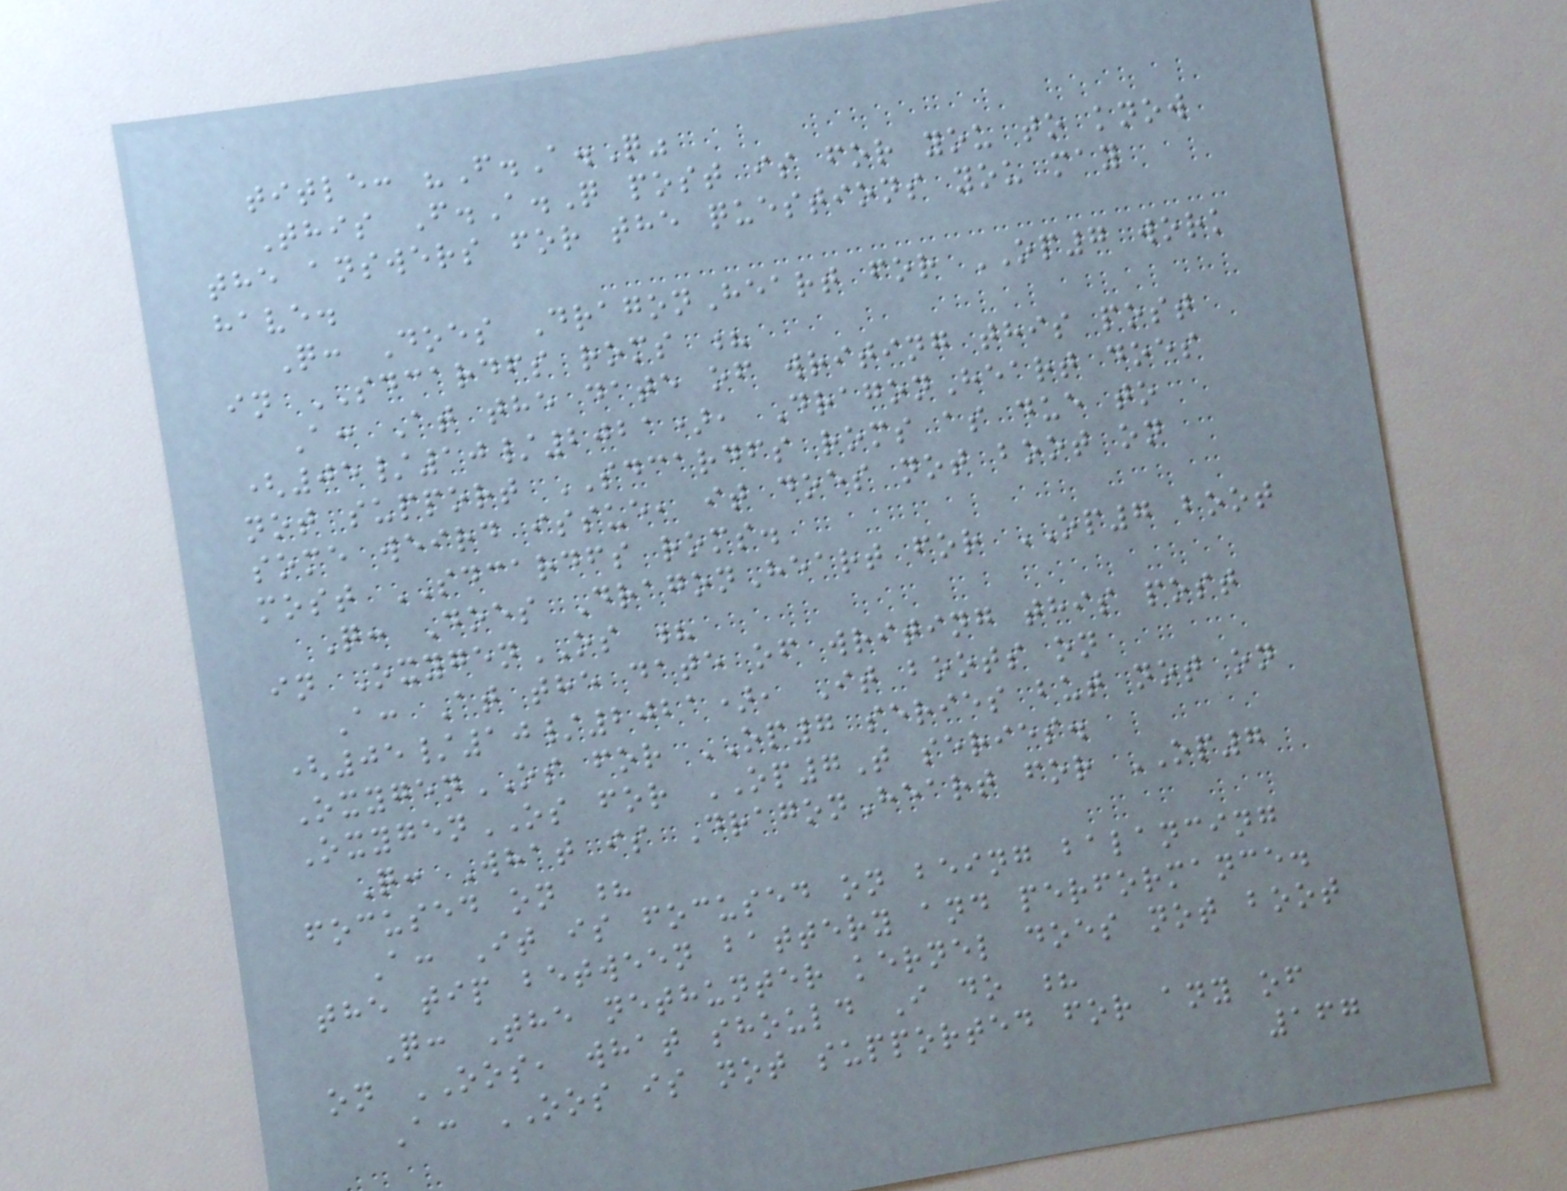title: "F.A.Q"
This F.A.Q post is for you to know
the answers for the questions you may
have.
Q: Does DragonHeart for OP7 work
in SDCARDFS roms ?
A: At the date of writing this post
(05/10/2021), DragonHeart does
not support SDCARDFS roms as due to
some weird issue, it does not boot on
most SDCARDFS roms.
Q: Does DragonHeart for OP7 boot
in OxygenOS ?
A: At the date of writing this post
(05/10/2021), It boots on
OxygenOS for OP7 series but not on
OxygenOS for OP7T series.
Q: What is DragonHeart for OP7
focused on ?
A: It is focused on being balancing
the tip between battery and performance.
Q: The nethunter kernel does not boot
on OOS, what should I do ?
A: OOS is not supported for any of
167
